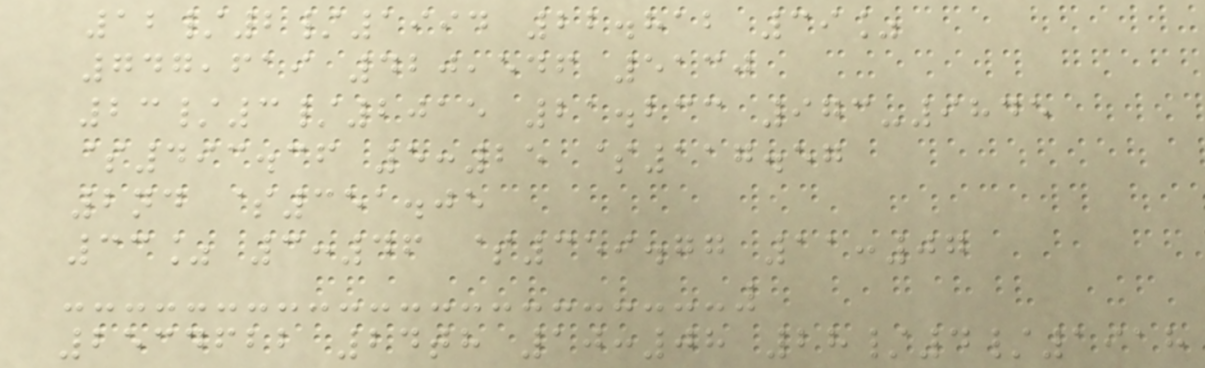12/2/1994 22.812 39%
747,619 420,546 5130
23/3/2015 21.233 973-9845
$493.36 5:25 $117.57
2nd $351.05
33% 3:46 $359.77 11:07
2534622 24th 10:08 28/4/1918
